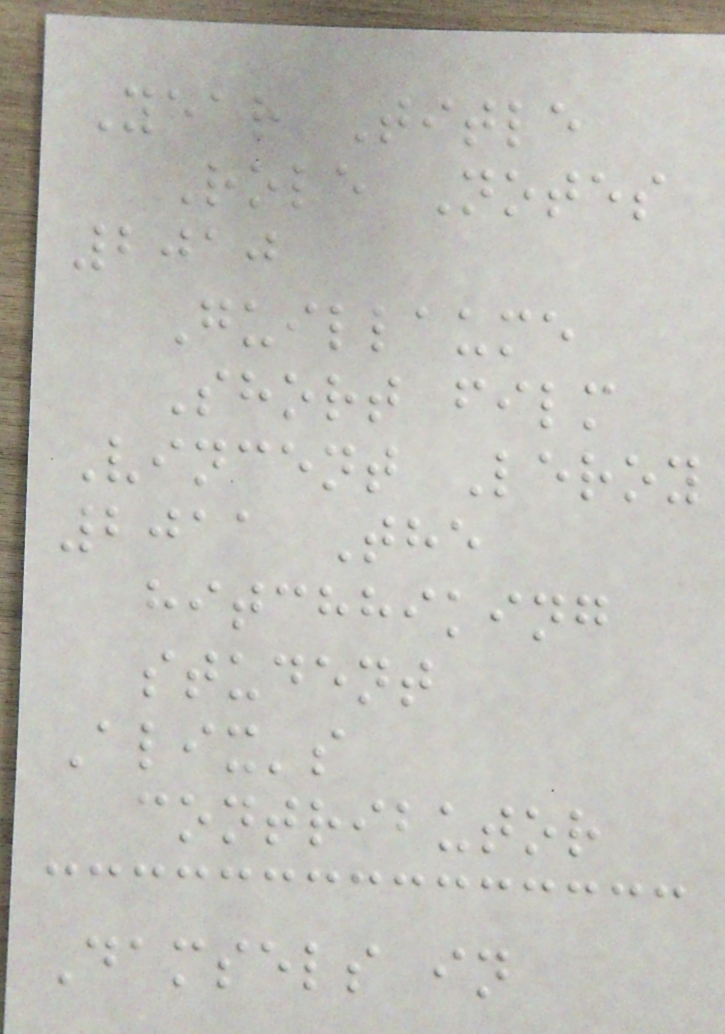Year Title
Role Notes
2010
Guillaume
Short film
Vincent Leroy
2011 The
hitchhiking
student
Alix's
contributor
Damsels in
